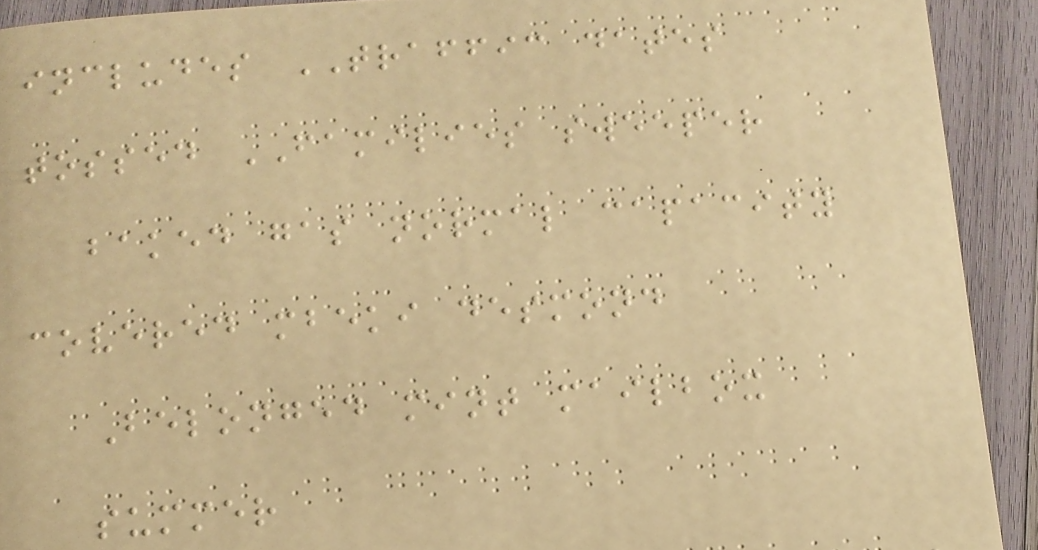includes TRAFFIC dates
tossed FAMILIES sweeper
baked gas normal capacity
covered mbeki desmond
Belonged mint mailbox
summer
